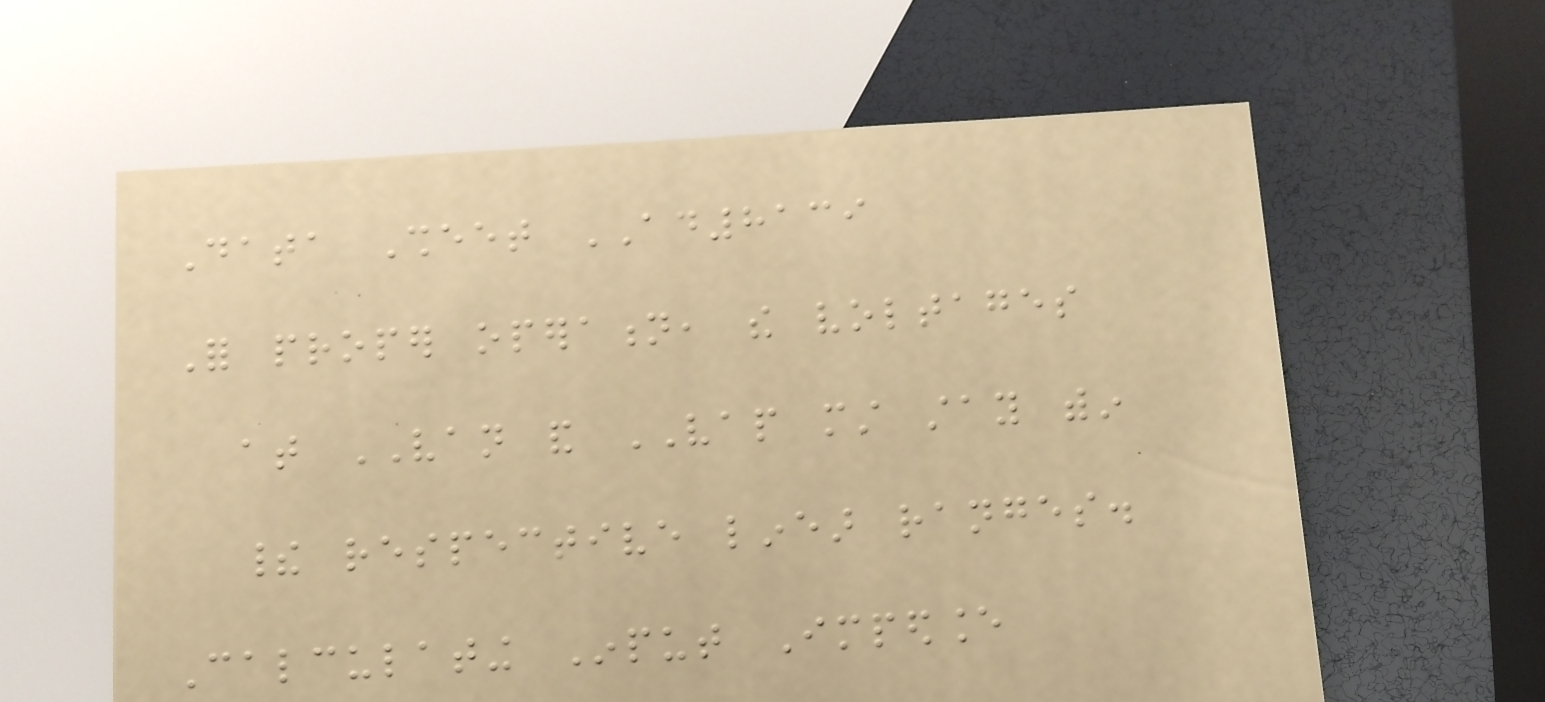Data Sheet AD8139
For proper operation, the voltages
at VAN and VAP must stay within
their respective linear ranges.
Calculating Input Impedance
